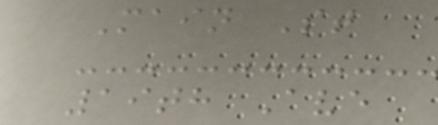Main St
19th Ave
